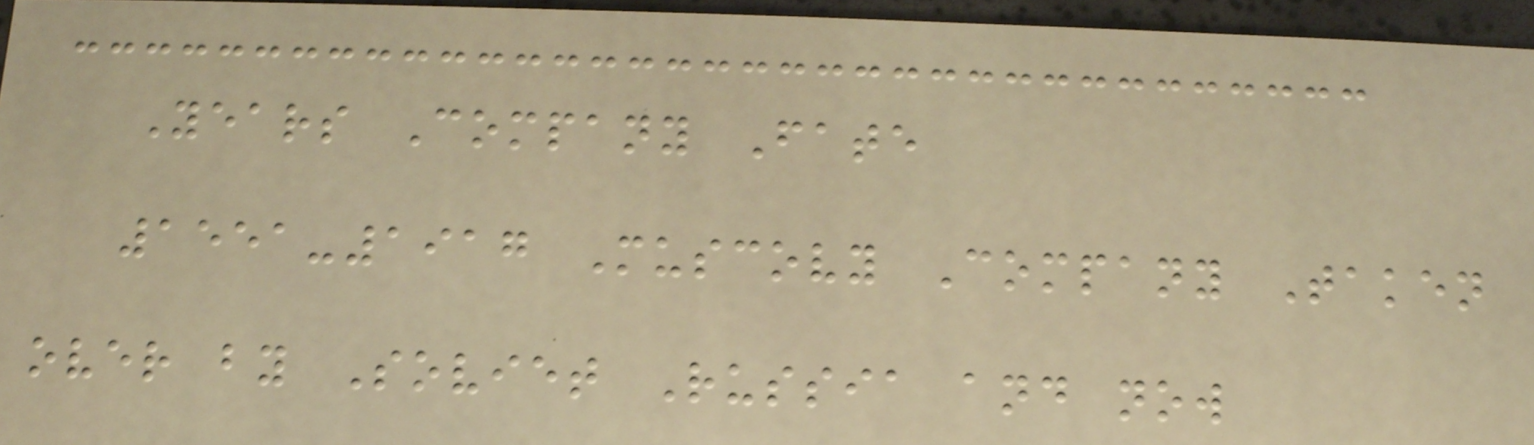Years Company Fate
1551-1917 Muscovy Company Taken
over by Soviet Russia and now
